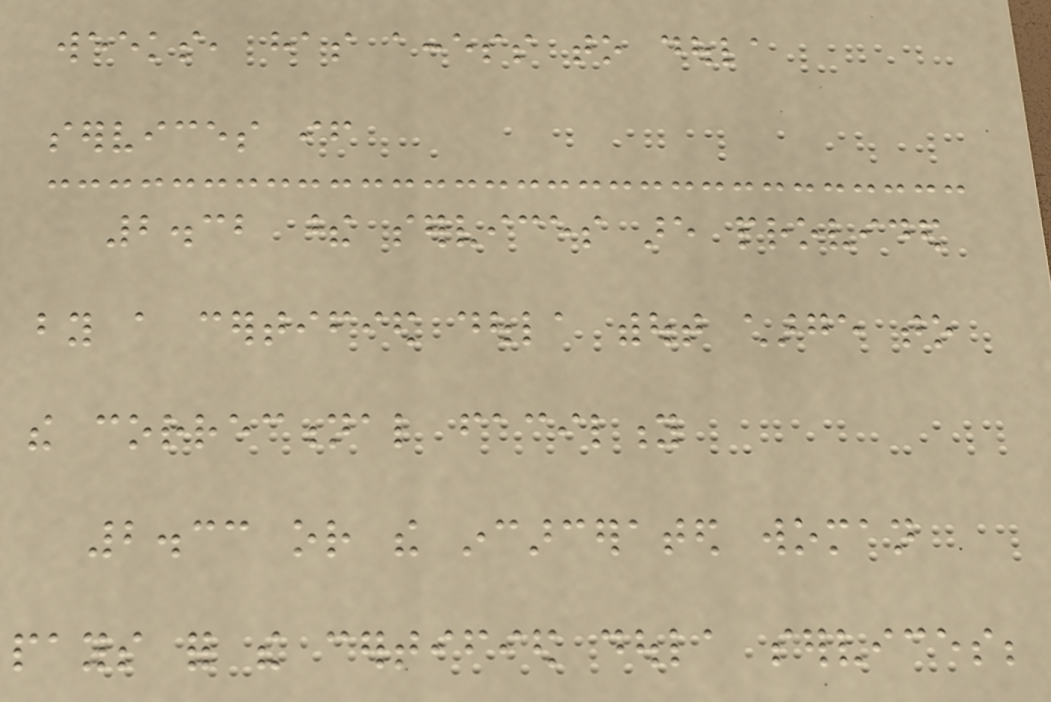weeks, has access to doula
services if
2.32 these services are provided
by a certified doula without charge to
the correctional facility
2.33 or the incarcerated woman
pays for the certified doula services;
